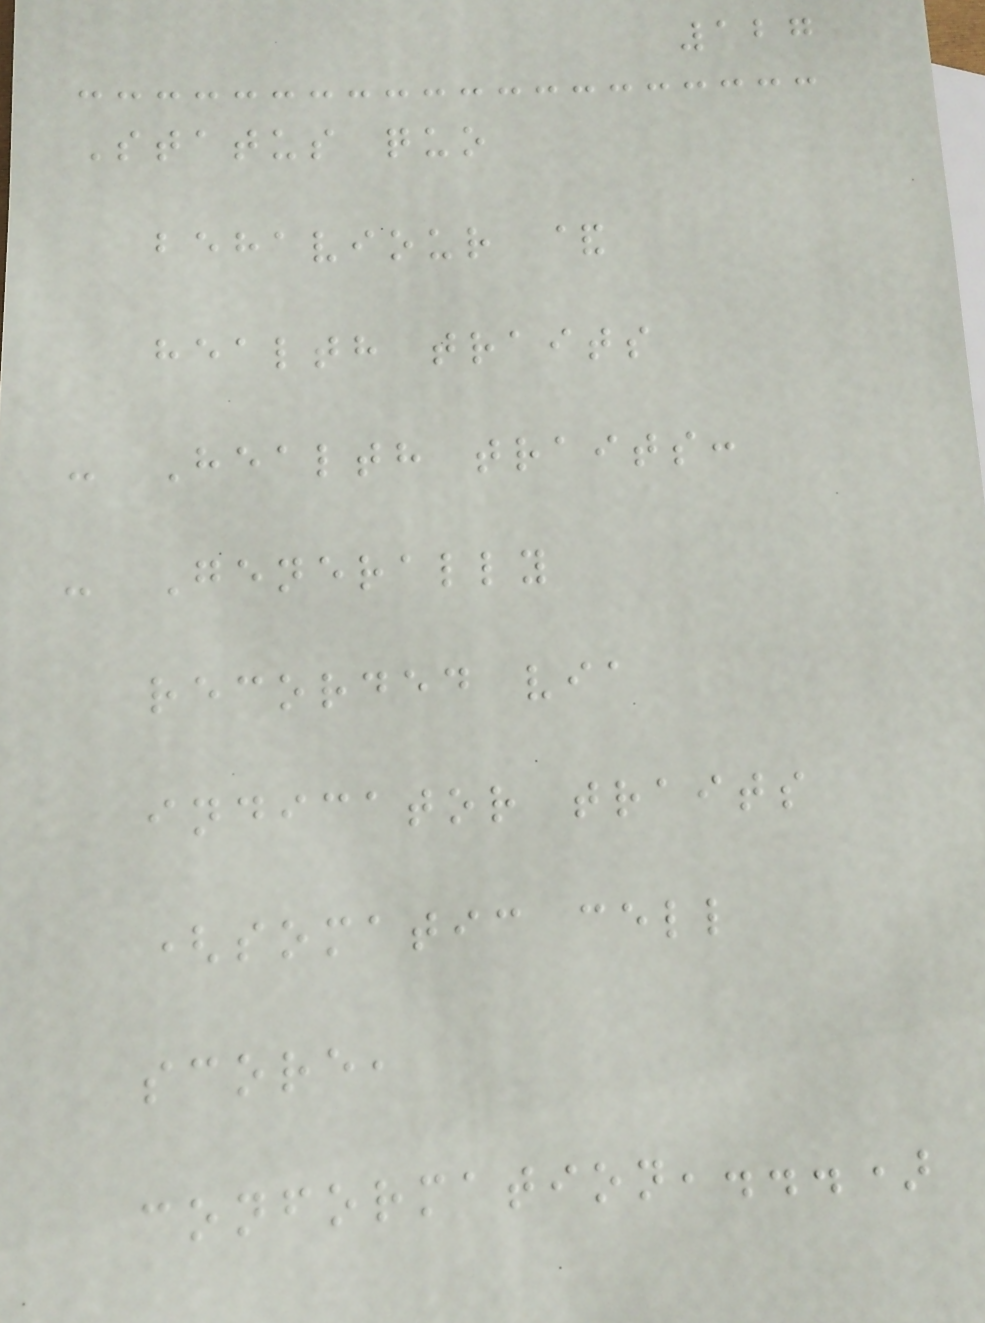127
Status quo
behaviour &
health traits
- Health traits:
- Generally
recorded via
indicator traits
(somatic cell
score,
conformation,...)
